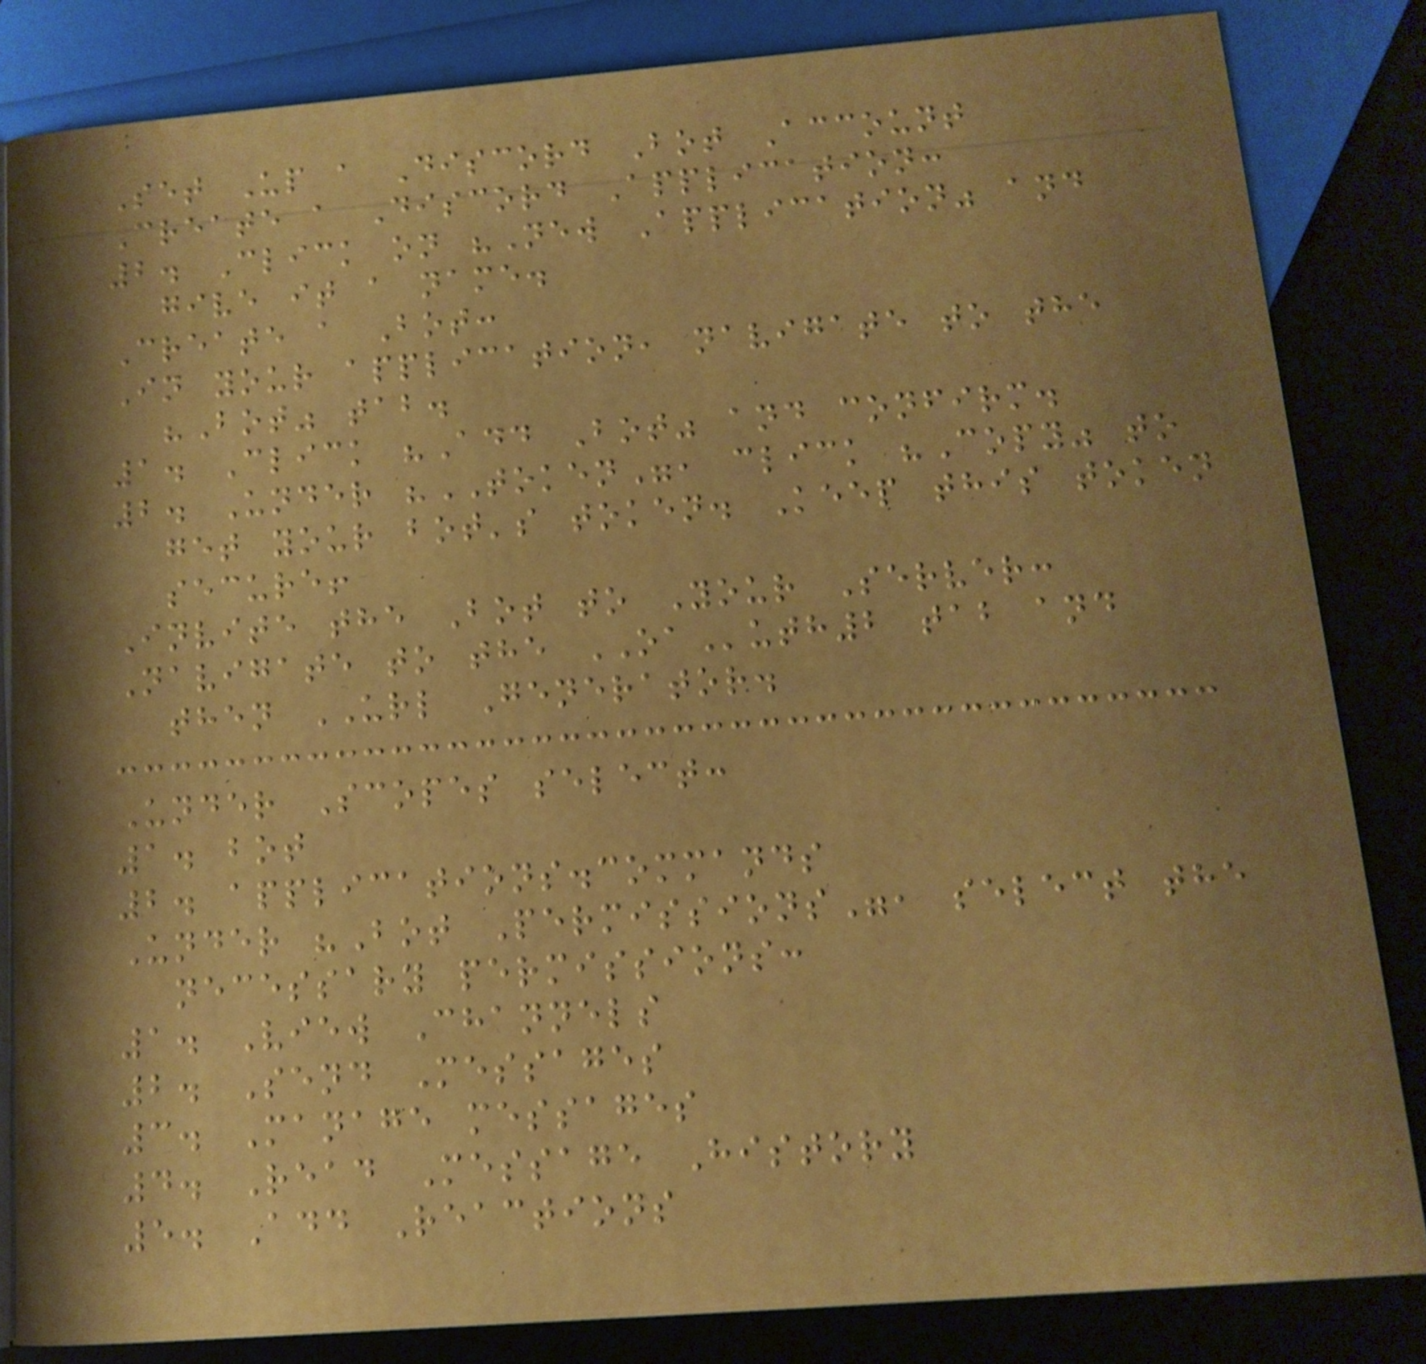Set Up a Discord Bot Account
Create a Discord Application:
2. Click on "New Application" and
give it a name.
Create a Bot:
In your application, navigate to the
"Bot" tab.
1. Click "Add Bot" and confirm.
2. Under "TOKEN", click "Copy" to
get your bot's token. Keep this token
secure!
Invite the Bot to Your Server:
Navigate to the OAuth2 tab and
then URL Generator.
Under Scopes select:
1. bot
2. applications.commands
Under "Bot Permissions", select the
necessary permissions:
1. View Channels
2. Send Messages
3. Manage messages
4. Read Message History
5. Add Reactions
